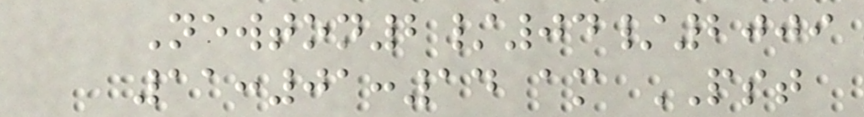Newton2/04/2009
11:01:14 am PST
